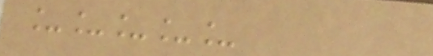_____
